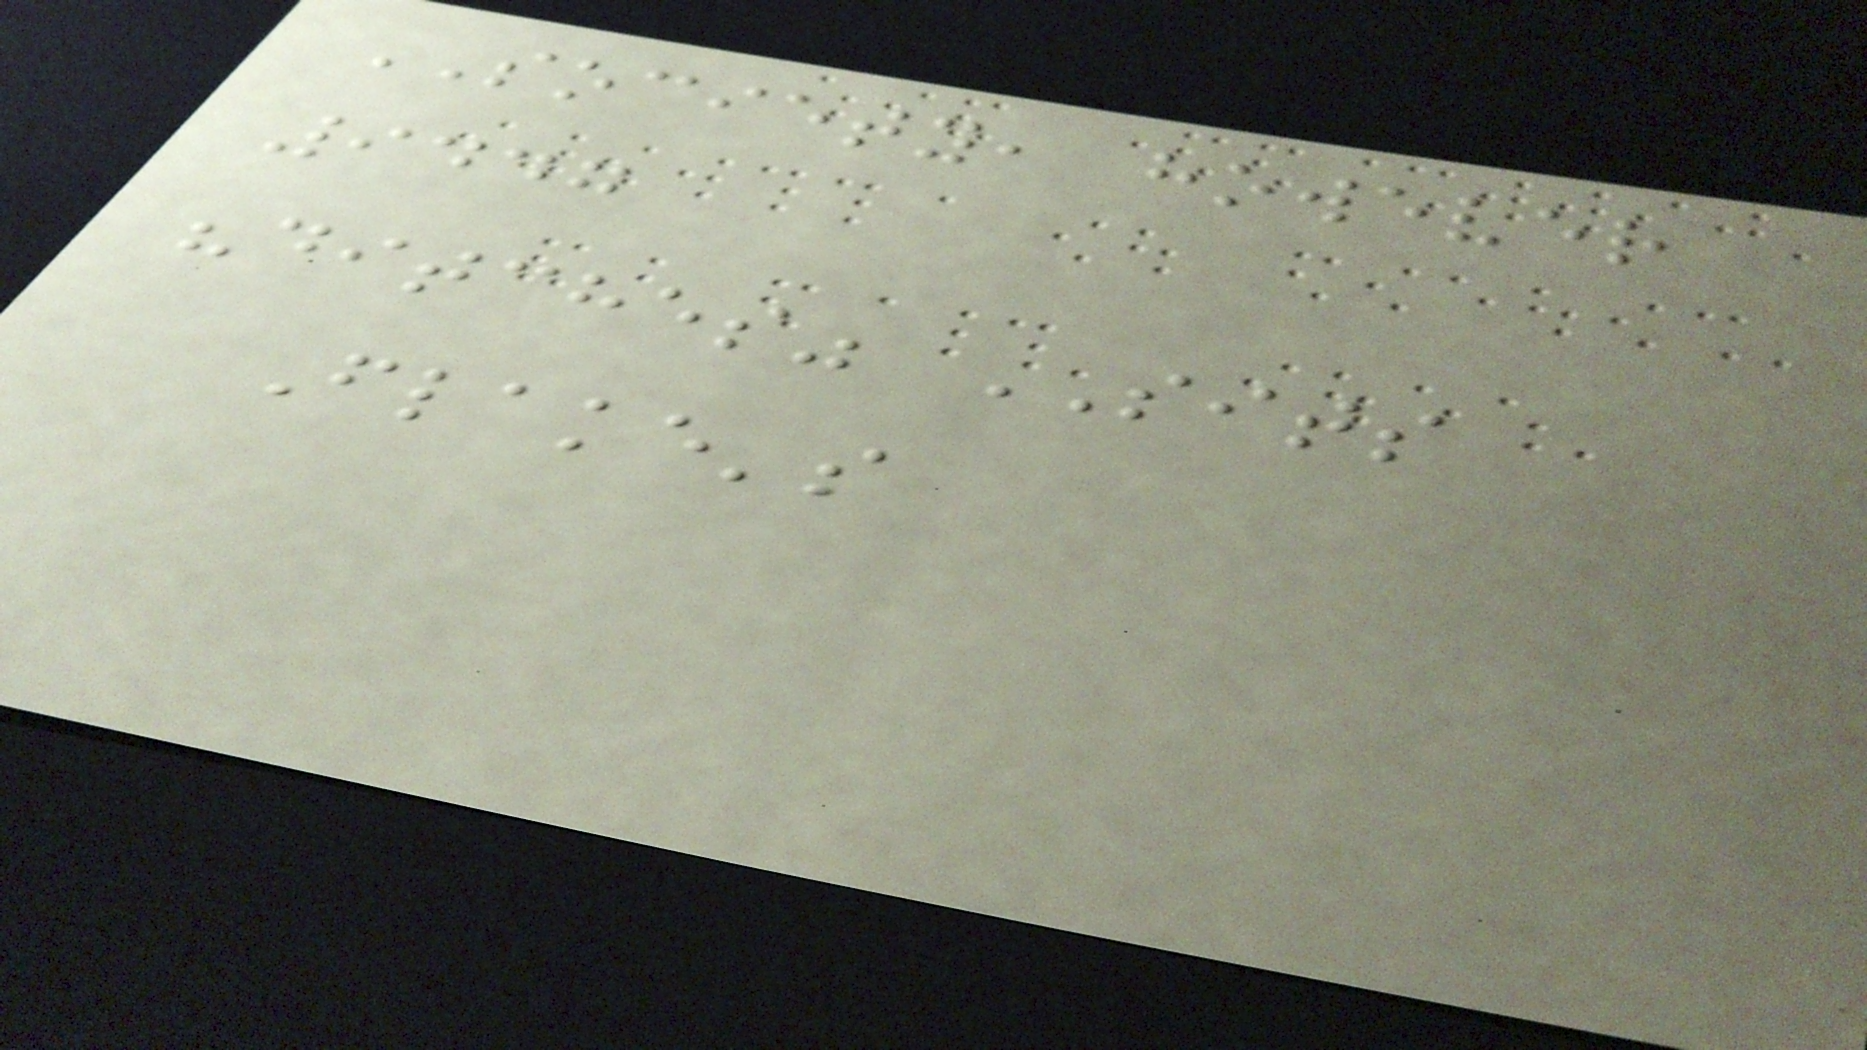SOCIETY, however
9447
"ditches" SITS
Flake's
